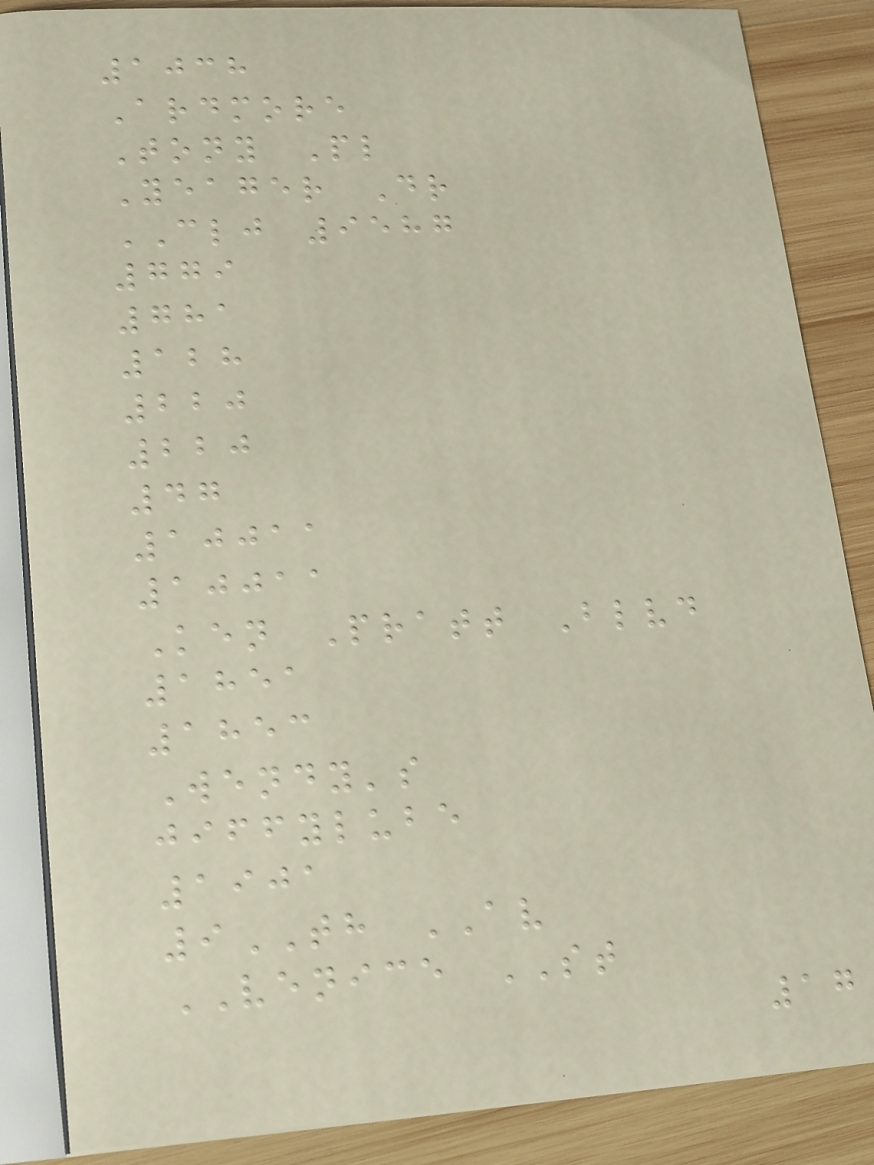1038
Ardmore
Tony Pl
Yeager Dr
CLJ 9587
779
781
128
220
220
47
10011
10011
Ken Pratt Blvd
1851
1853
Wendy's
jiffylube
1901
9TH AV
VENICE ST
17
